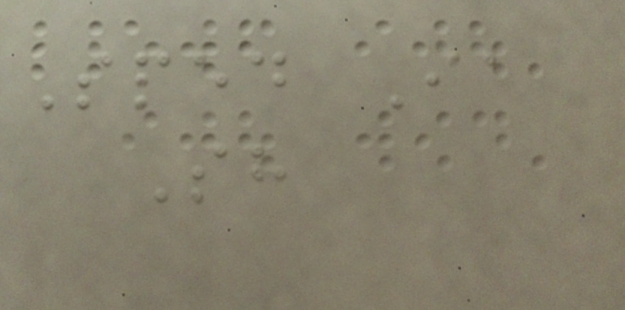Sped Ia
Sh
